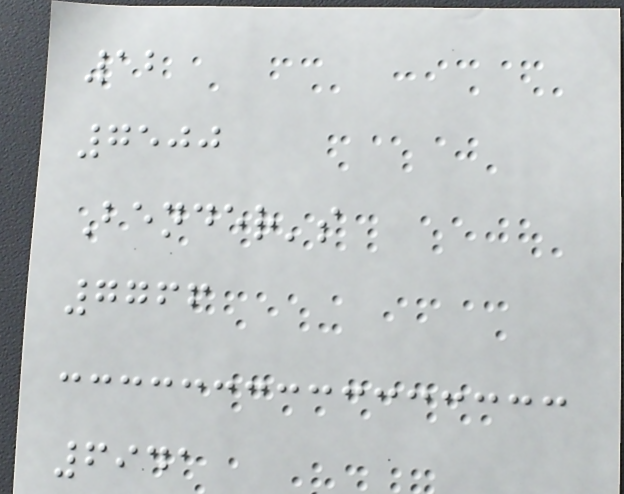12
7500
Bender's
7766
6941
